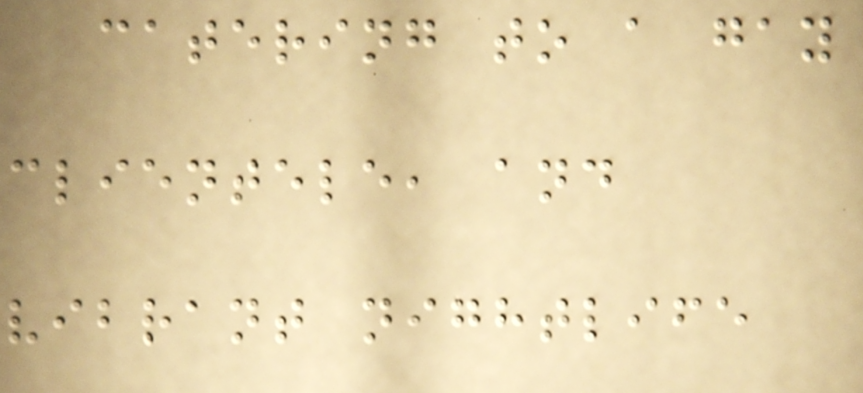catering to a gay
clientele, and
vibrant nightlife
